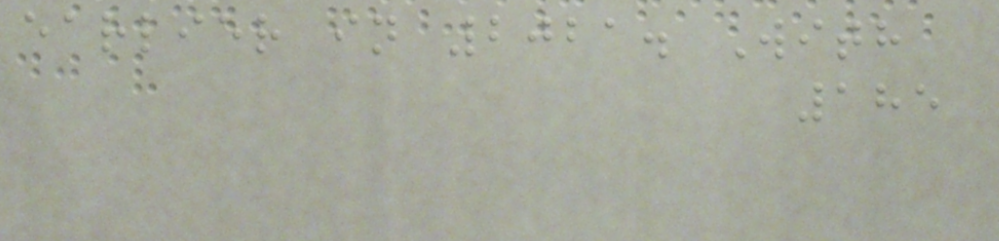earlier in 2021. With
185
